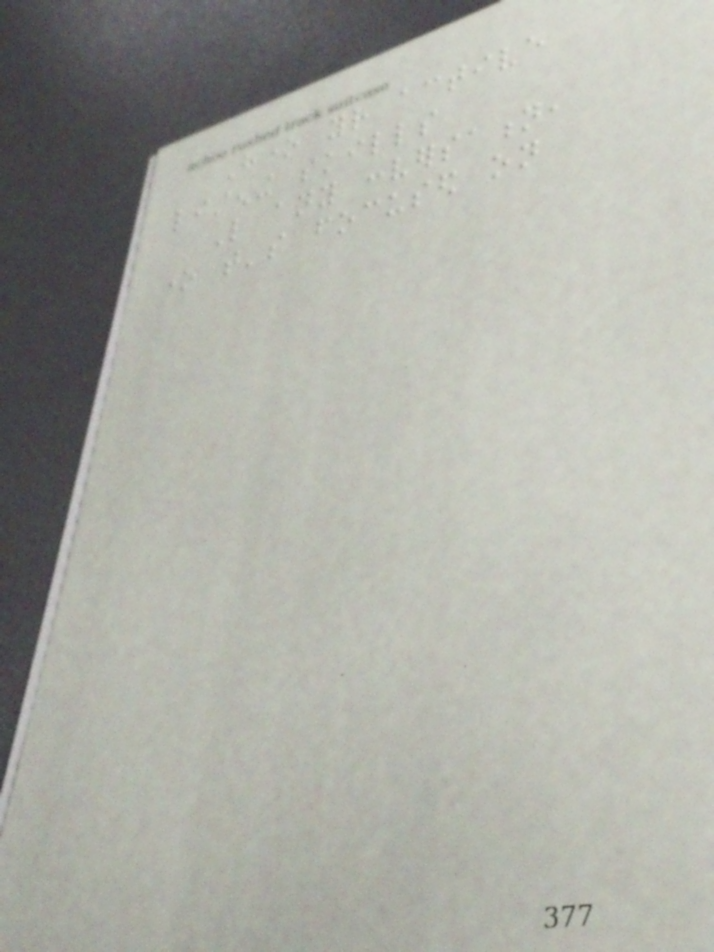Hone your active
listening skills
Like any conversation,
one that's focused on
